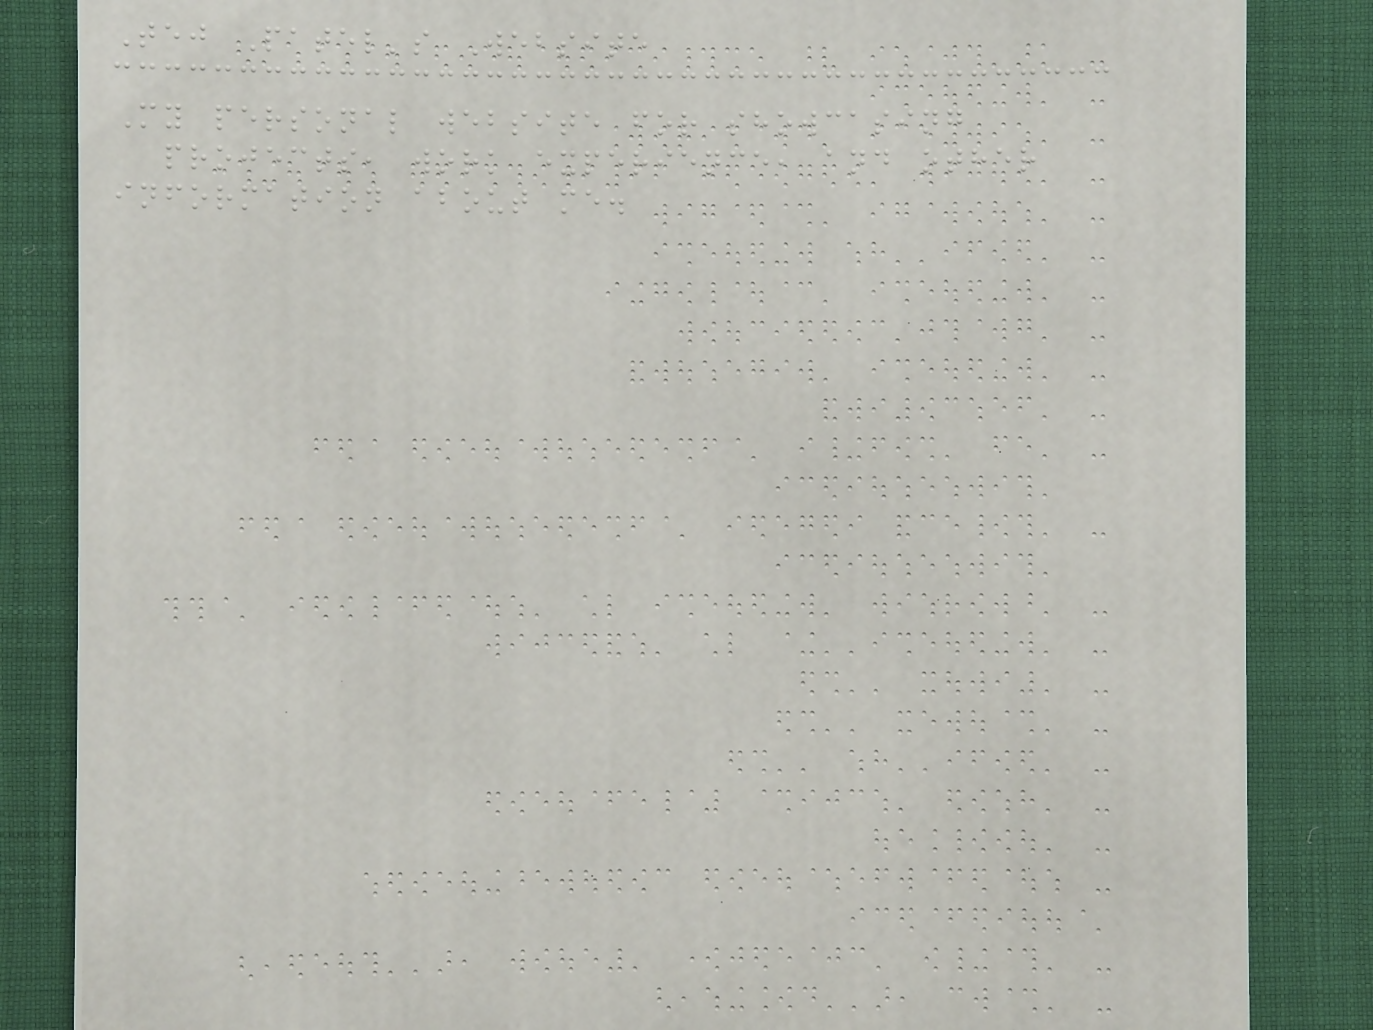Tej Patel's Website
My personal website for showcasing
projects, work experience, and other
information about me.
